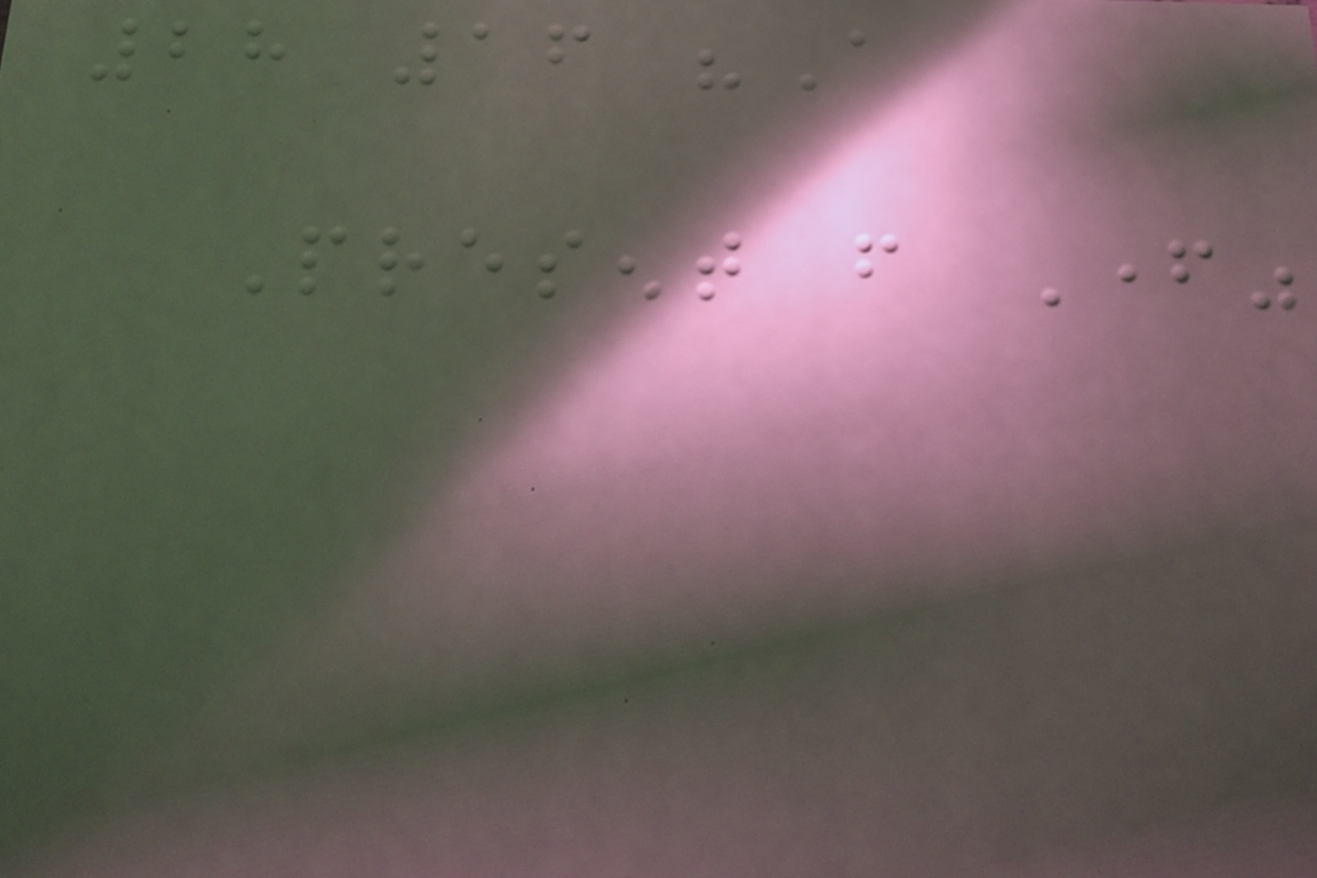28 16 "A
Present from Father"
